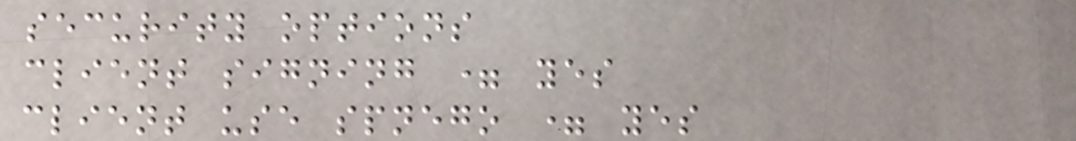security options
client signing = yes
client use spnego = yes
